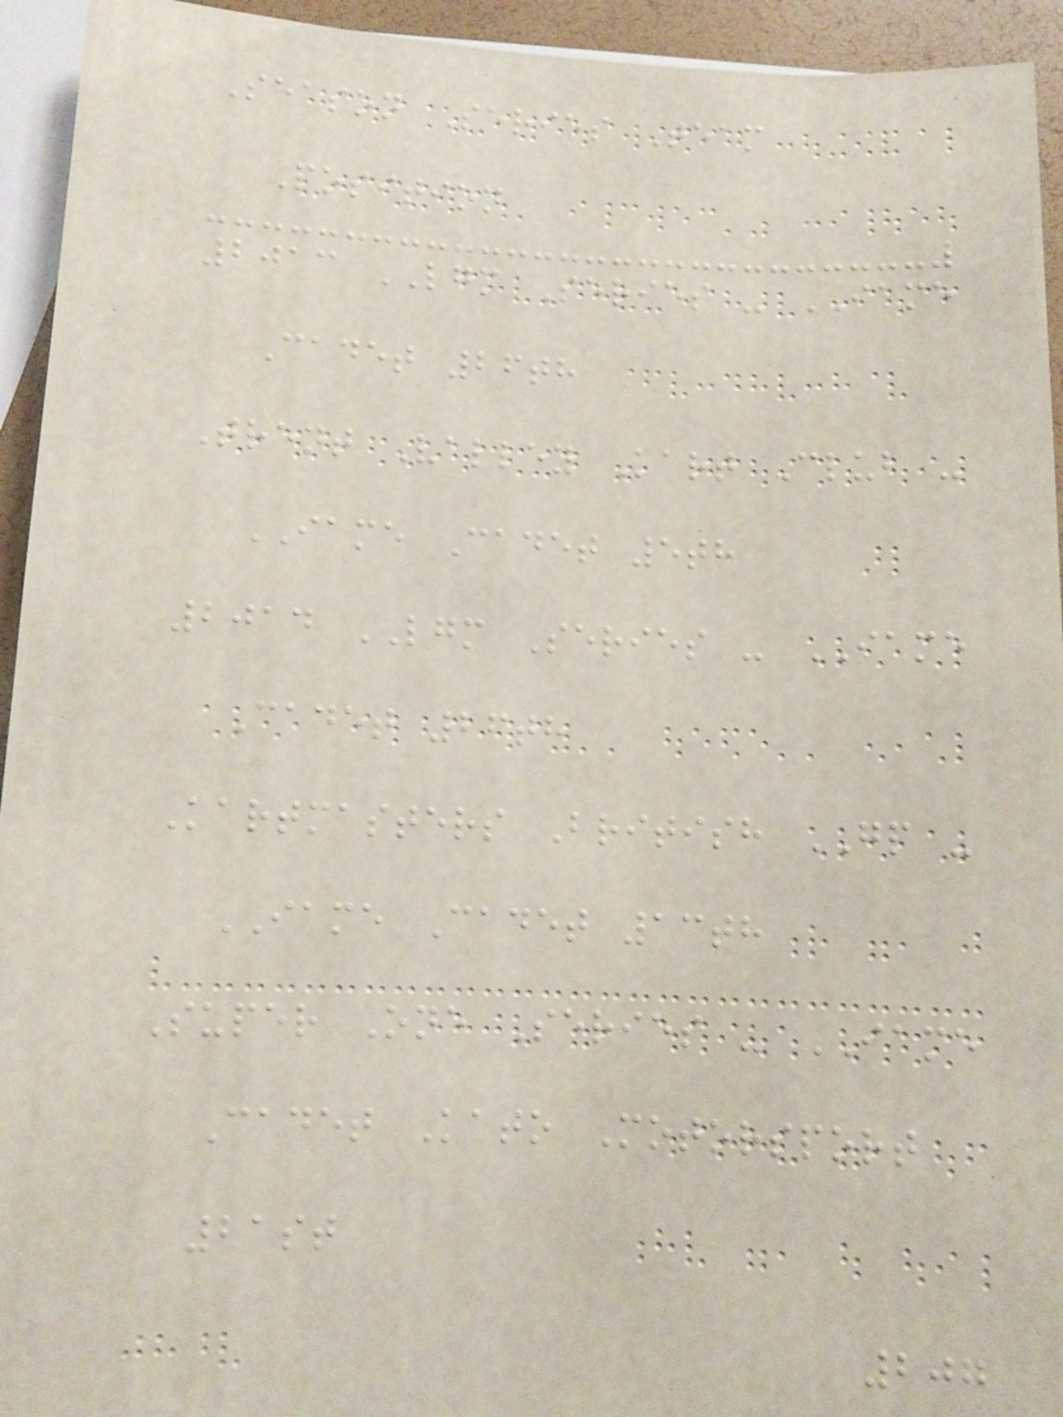Season Series Team
Position
2013 LGM Series - IAME
Cadet 26th
Trent Valley Kart Club -
IAME Cadet 5th
2014 LGM Series - IAME
Cadet 26th
Kartmasters British GP -
IAME Cadet 13th
Super One Series - IAME
Cadet Kato Motorsport
21st
207
